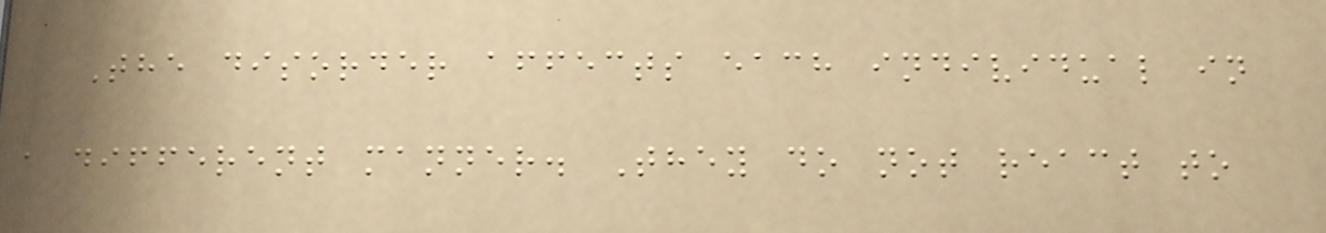The disorder affects each individual in
a different manner. They do not react to
